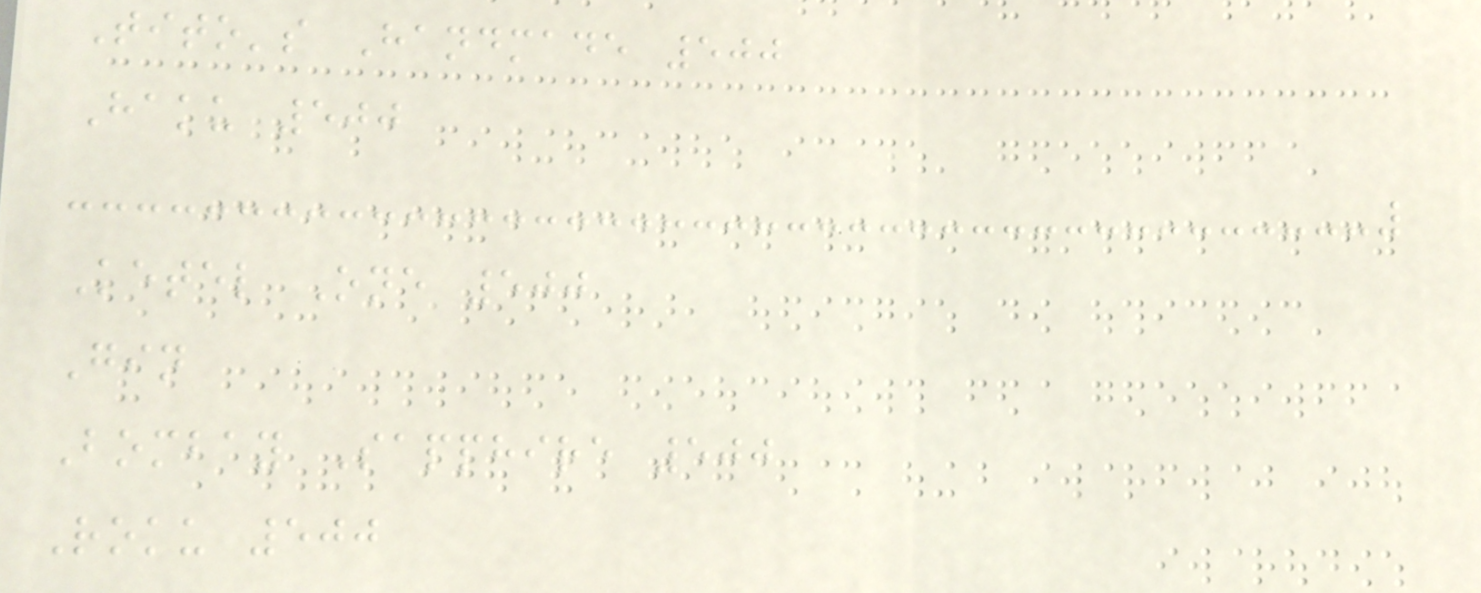Tito's Handmade 500
Haku 500
Ketel One 500
Gin
Bombay Sapphire 500
Roku 500
